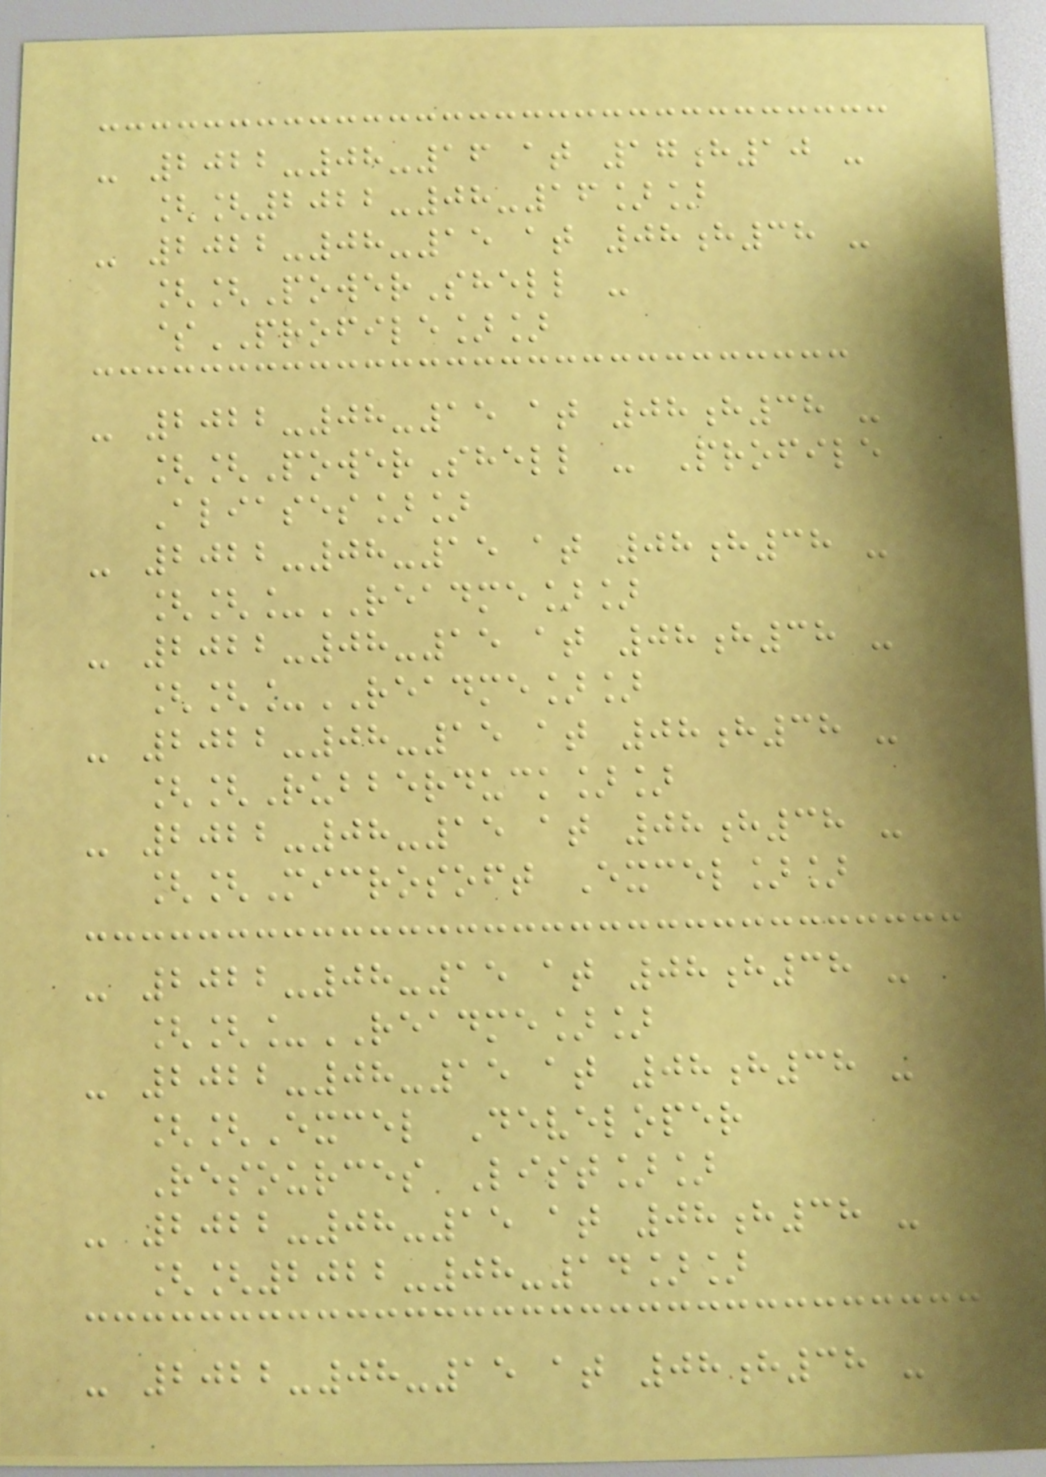- 2022-08-16 at 17h10 -
[[2022-08-16]]
- 2022-08-15 at 08h38 -
[[PowerShell -
$PROFILE]]
- 2022-08-15 at 08h38 -
[[PowerShell - Profile
Aliases]]
- 2022-08-15 at 08h38 -
[[_README]]
- 2022-08-15 at 08h38 -
[[_README]]
- 2022-08-15 at 08h38 -
[[Rubberduck]]
- 2022-08-15 at 08h38 -
[[Microsoft Excel]]
- 2022-08-15 at 08h38 -
[[_README]]
- 2022-08-15 at 08h38 -
[[Excel Developer
Resources List]]
- 2022-08-15 at 08h38 -
[[2022-08-14]]
- 2022-08-15 at 08h38 -
